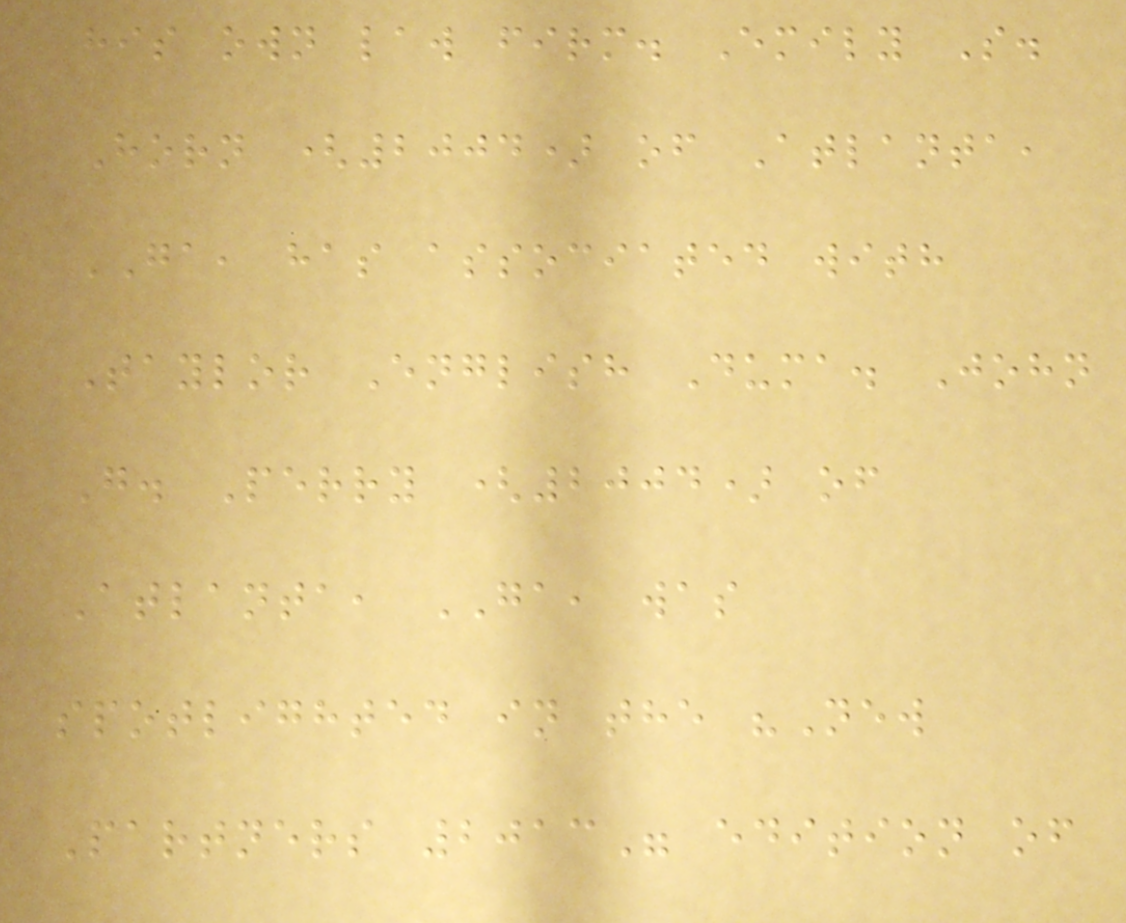his own law firm. Emily S.
Horn (2004) of Atlanta,
GA, has associated with
Taylor English Duma. John
G. Perry (2004) of
Atlanta, GA, was
spotlighted in the "New
Partners 2013" edition of
